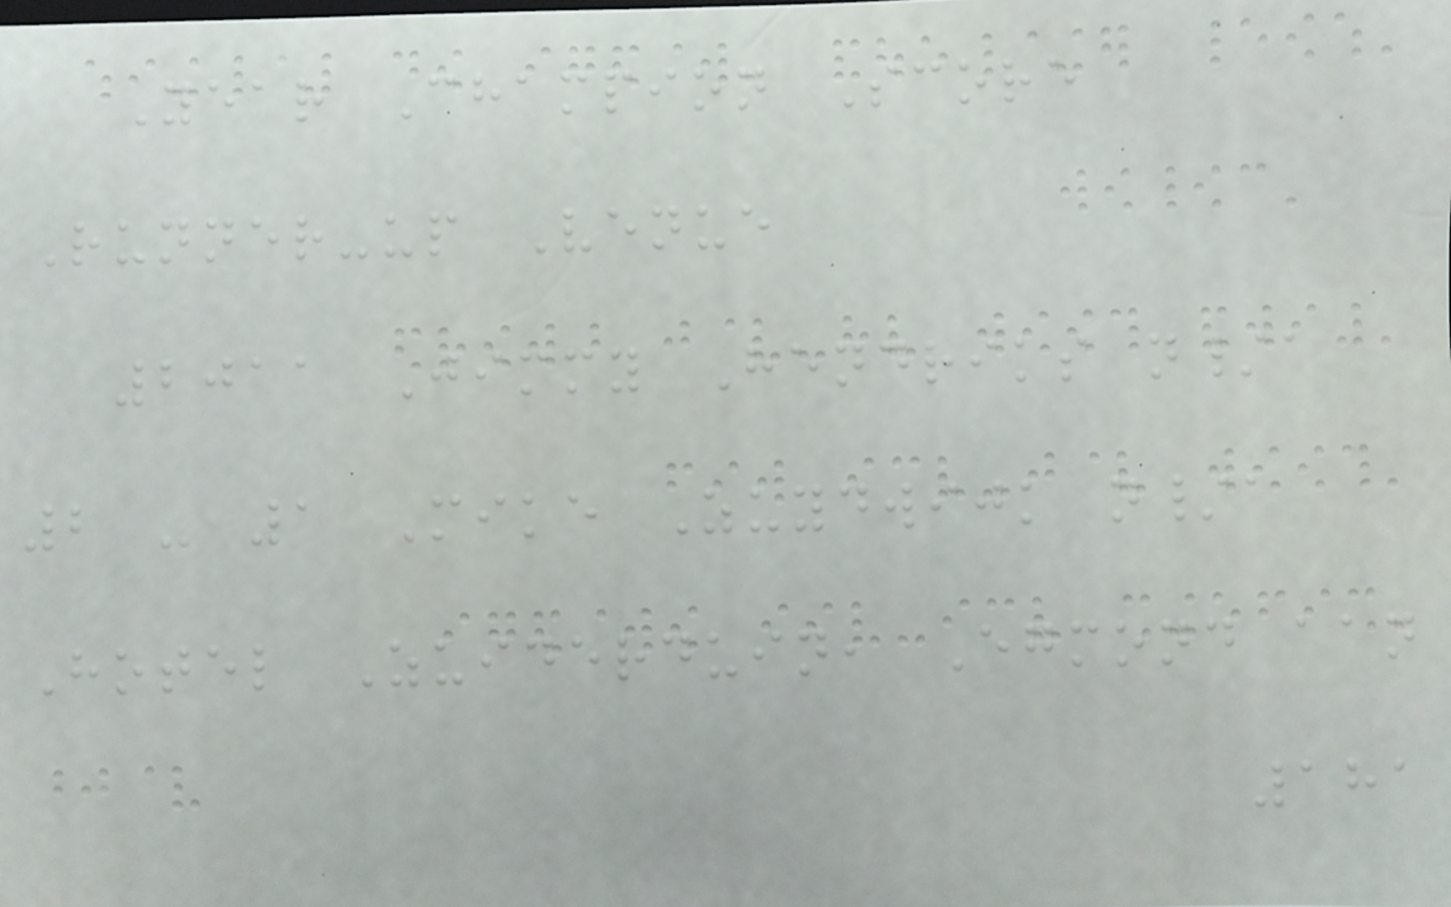Year Champion Score
Runner-up Venue
2011 Jimmy Hendriks n/a
2 - 1 Mike Zuydwijk n/a
Hotel Zuiderduin, Egmond aan
181
